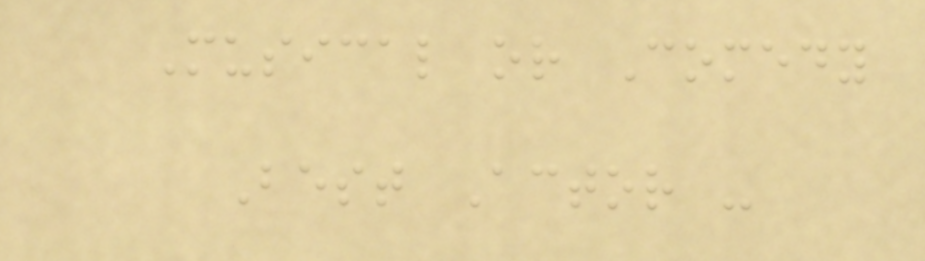Musical or Comedy
Best Actor -
